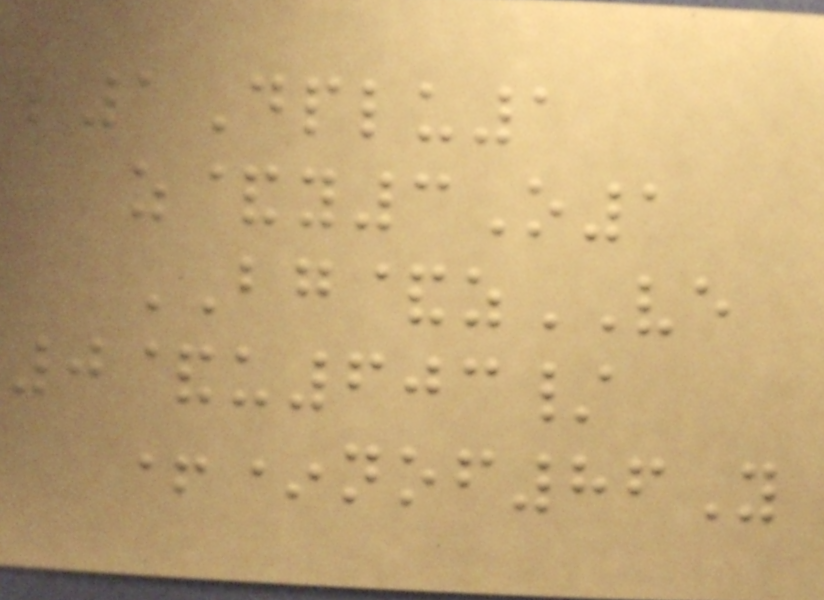l1Dplu1
z&y3O1
BG&zVE
0&u603/
+*nof86Y
